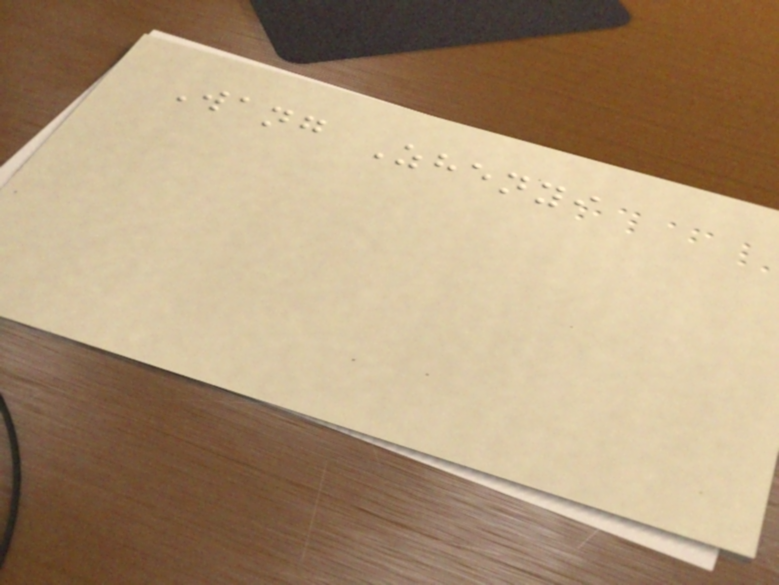Wang Zhenyi
